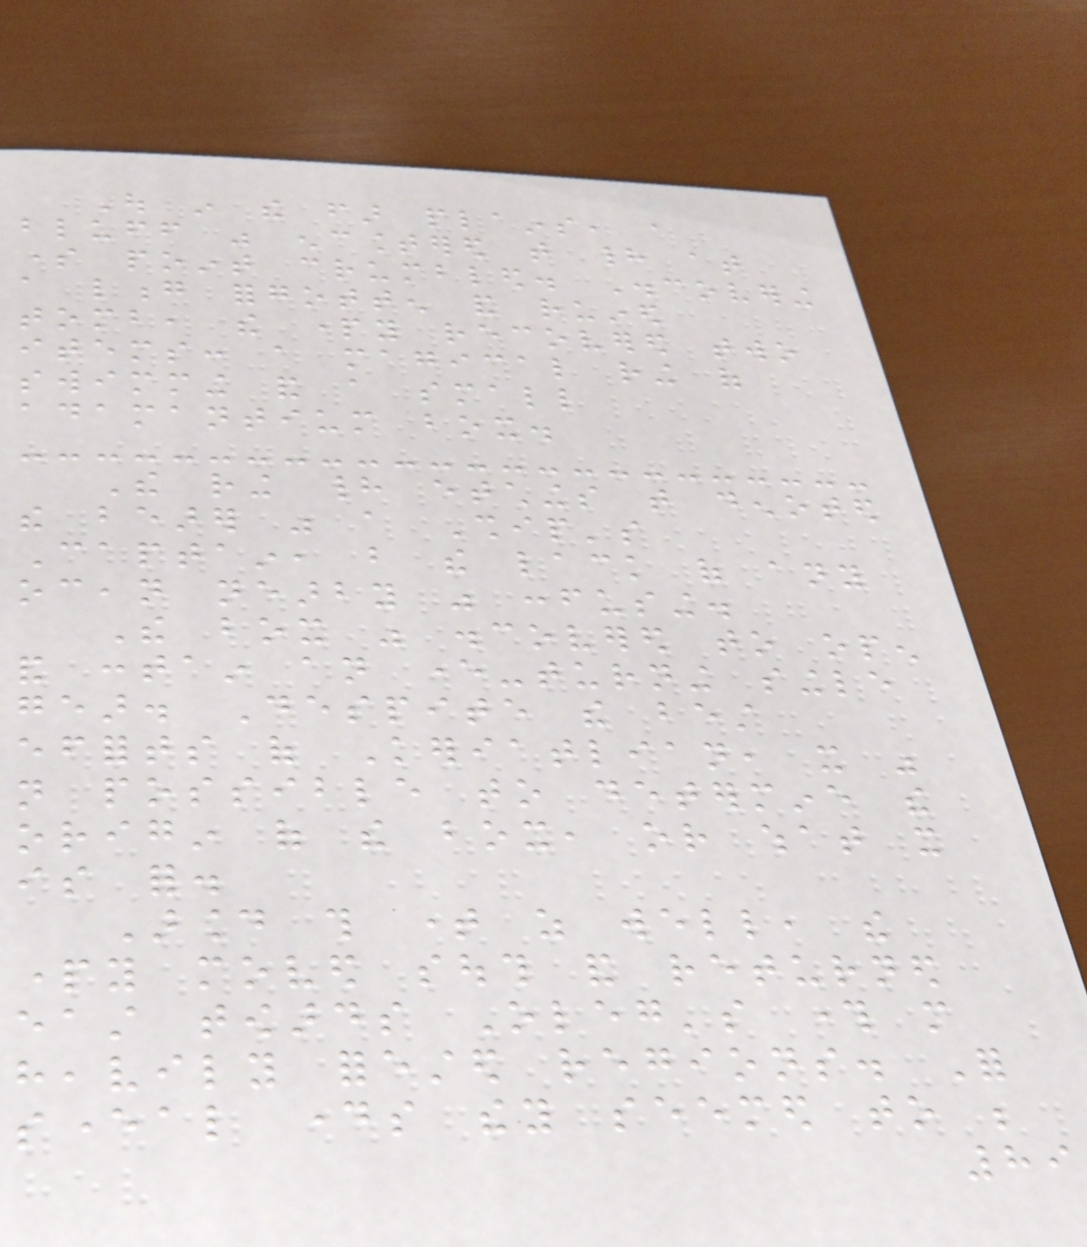Out in the far plains, a
bluff was encountered that had at
some point crumbled. Discovering
a long forgotten and ruined
tomb, the party recovered two
items: a magical ring of
swimming and a small
adamantium box.
The ring had etchings that denoted
the bearer was a Ship's
Captain, but the lack of any
ocean nearby was confusing.
The box was discovered to open
and contain an ever-turning single
gear. Despite the best
efforts of Keriatlian, it was
not possible to determine the
origin of the box, or what it
is for.
Around this time as well, the
party moved south and returned
east towards Oleg's through more
heavily forested regions. For
several days they seemed to be
89
